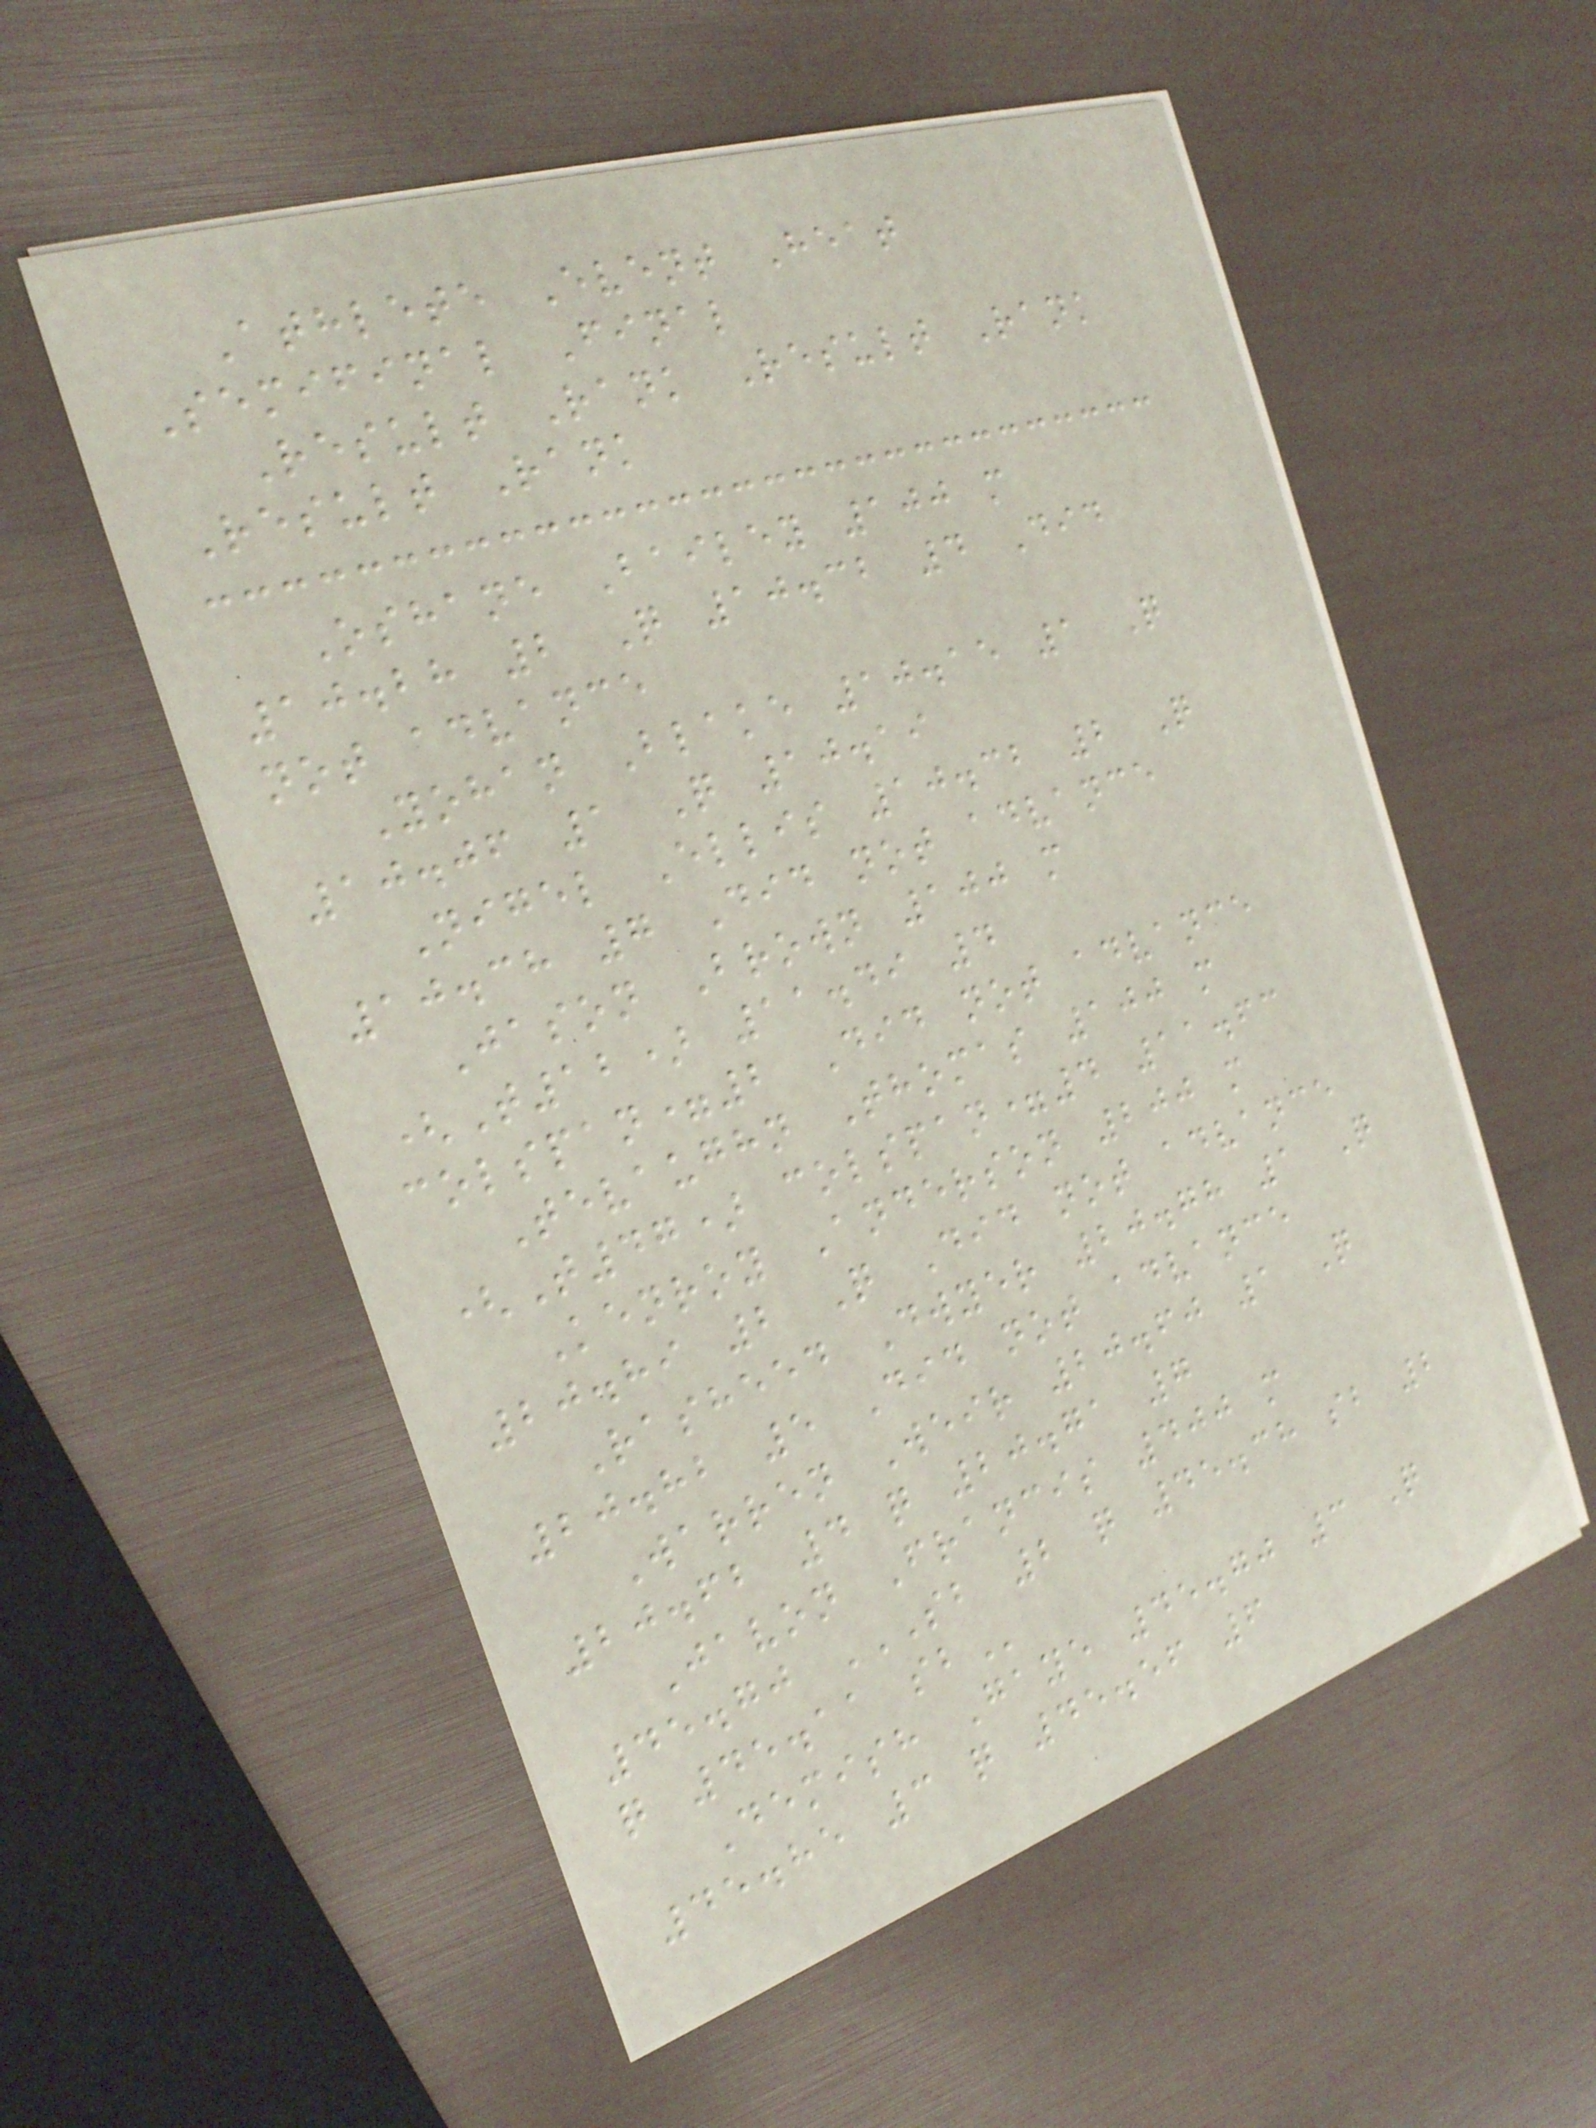Athlete Event Heat
Semifinal Final
Result Rank Result Rank
Result Rank
Oshane Bailey 100 m
10.28 2 Q 10.32 4 Did
not advance
Yohan Blake 10.15 1 Q
10.06 1 Q 10.19
Nigel Ellis 10.32 2 Q
10.38 7 Did not advance
Jason Brown 100 m
(T12) 11.49 4
colspan=2 Did not advance
Tevaughn Thomas 100 m
(T47) colspan=4 11.63
Kenroy Anderson 200 m
20.89 2 Q Did not advance
Rasheed Dwyer 20.78 1 Q
20.82 5 Did not advance
Warren Weir 20.60 1 Q
20.62 4 q 20.71 7
Javon Francis 400 m
45.70 SB 2 Q 45.38 SB 2
Q 45.11 SB
Demish Gaye 45.70 3 Q
45.85 3 q 45.56 6
